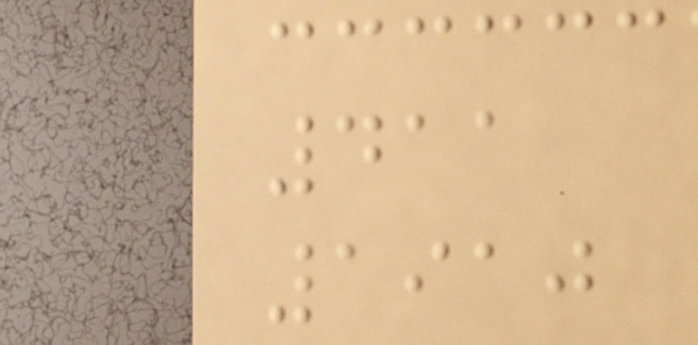411
1910
